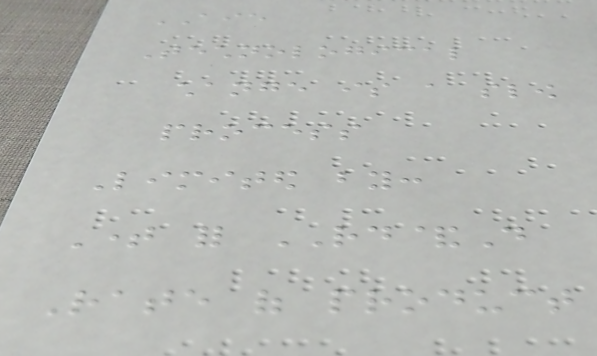AIE
Technological
change is a slow
process
Limited by:
Time for RD&D
Rate of product
